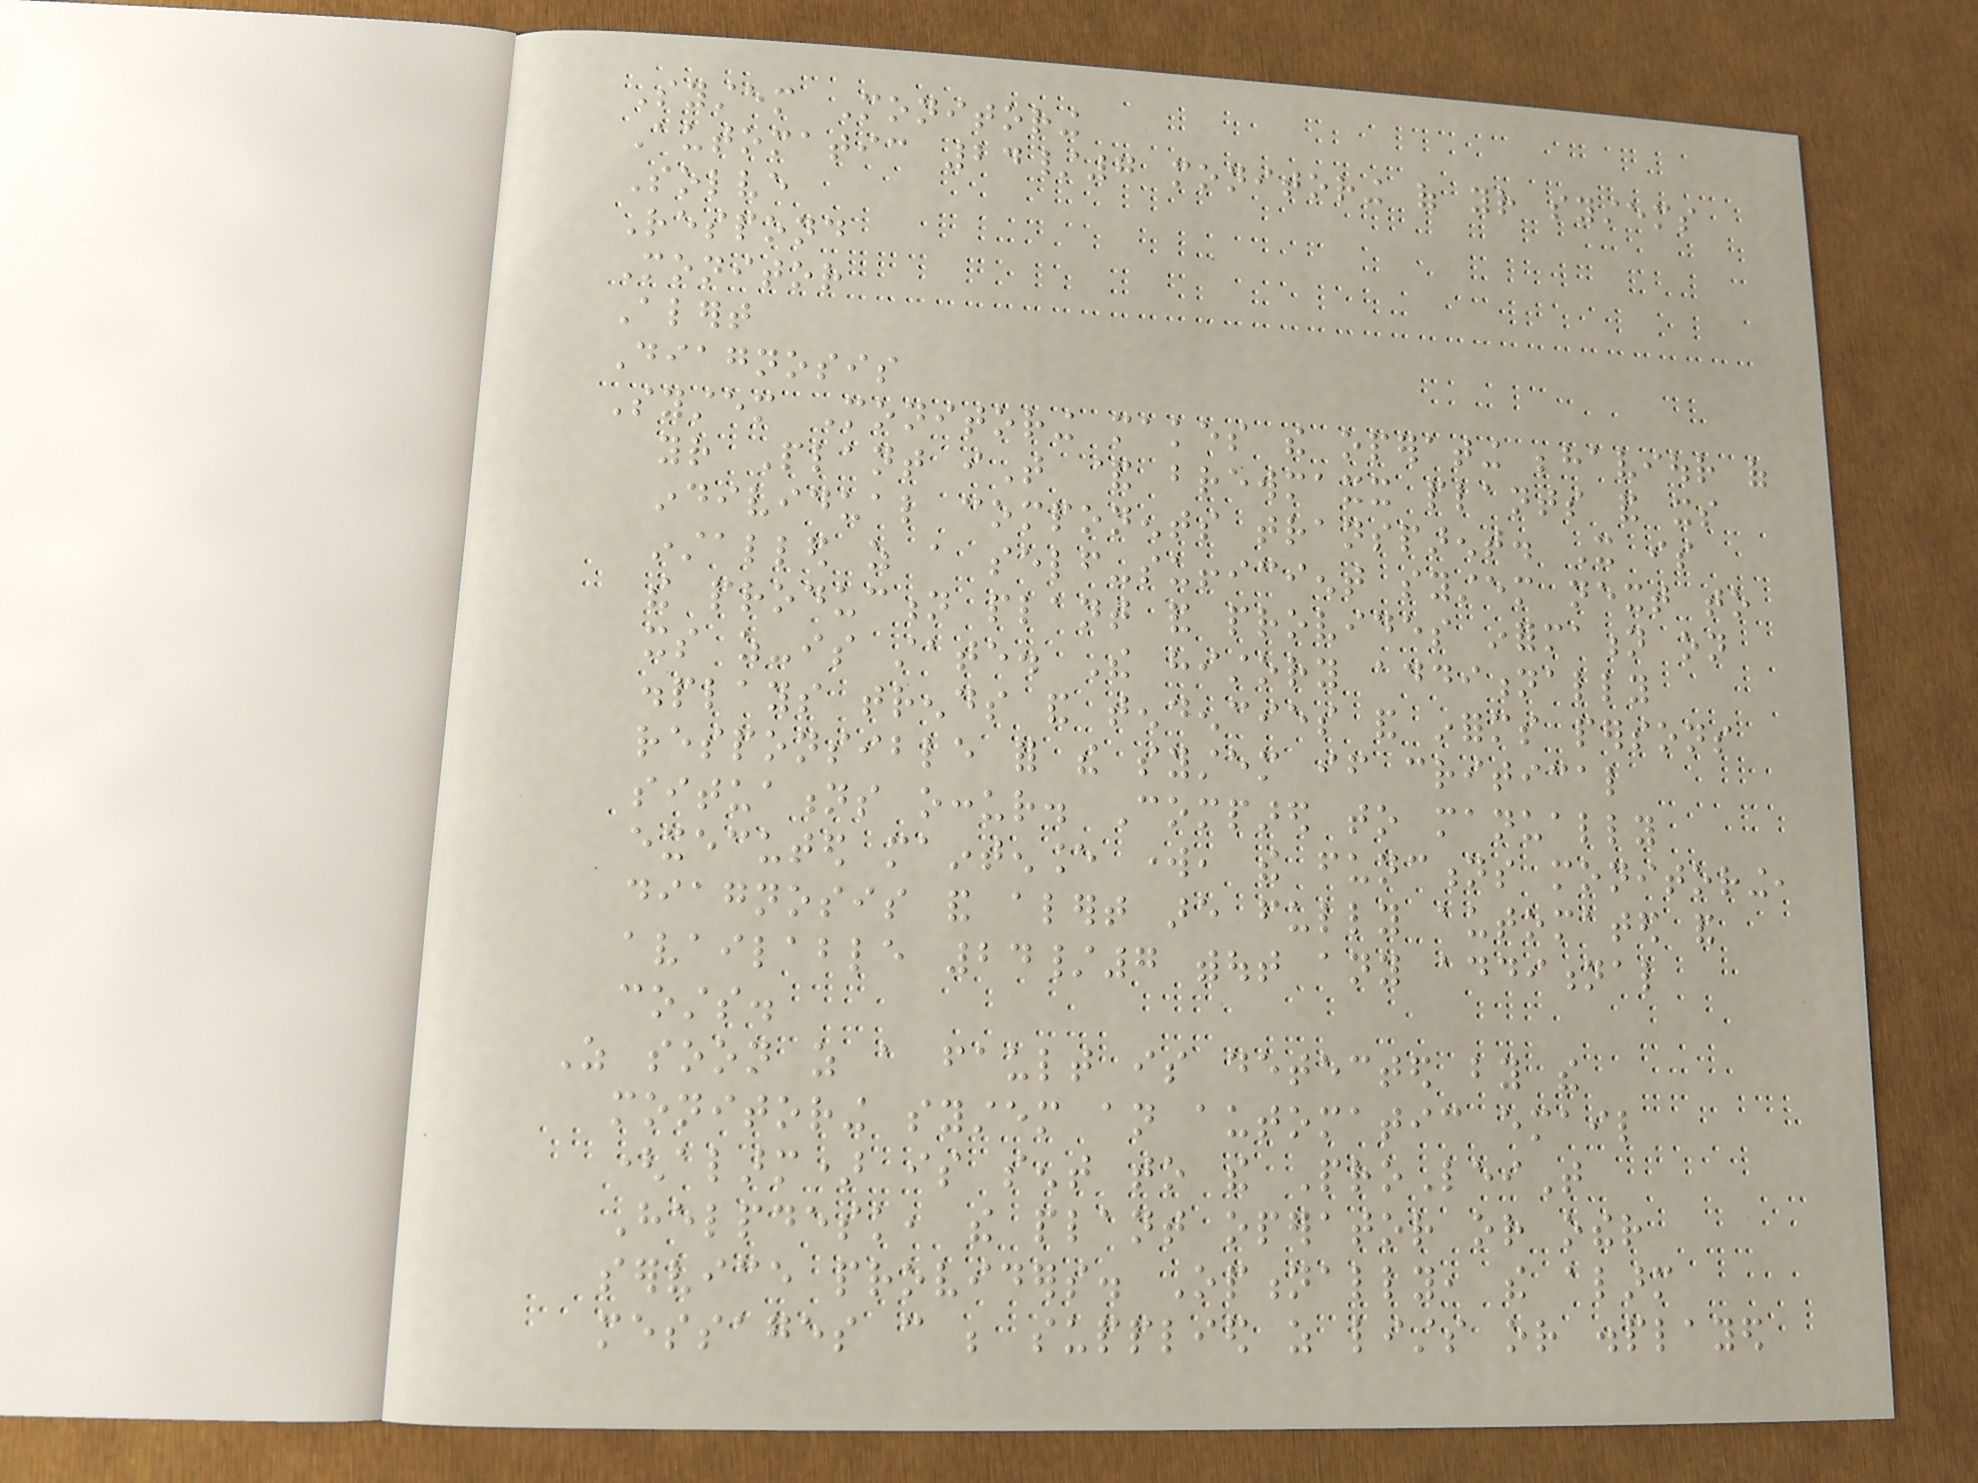System Monitoring
Automatic 24/7 monitoring of your systems
Solve
Respond
Monitor
Alert
Diagnosis
System Monitoring makes the operating behaviour of
your Plant iT & brewmaxx plants and its
individual components transparent. It is
installed as a self-sufficient system next to
the production plant and provides information on
its as-is state. The history additionally
displays trends and tendencies and informs persons
responsible for the system if critical
situations occur. Compared to manually
executed maintenance work, the functions monitoring,
diagnosis and alert are fully automated and
available 24/7 without any additional
costs.
As soon as a fault is detected by the
monitoring system an automatic email
(alarm) is sent to the ProLeiT
Helpdesk, the plant operator or other
service providers. Optionally, the alarm
messages can be supplied as lists or displayed
